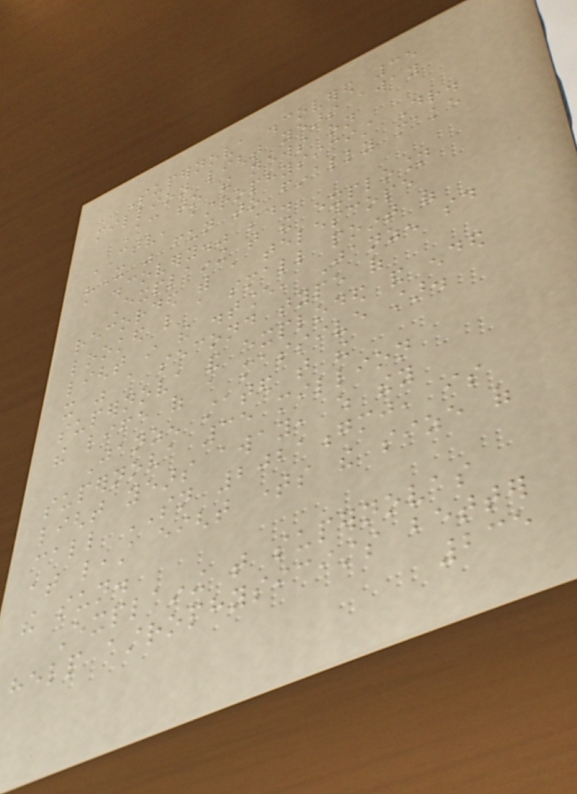Supernova discovered 35
million light years away
According to the news on
CTV, astrophysicist Dr.
"It was fun to finally make
a discovery." said.
Explaining that the explosion
recorded with a telescope
looked like a small point of
light in the distance, Janzen said
it was a second type of
supernova and exploded and ended
the life of a massive star.
Janzen stated that the
supernova 35 million
light years away, which they
call SN 2021gmj, is
at least eight times the size of
the sun.
Explaining that supernovas
help astrophysicists better
235
